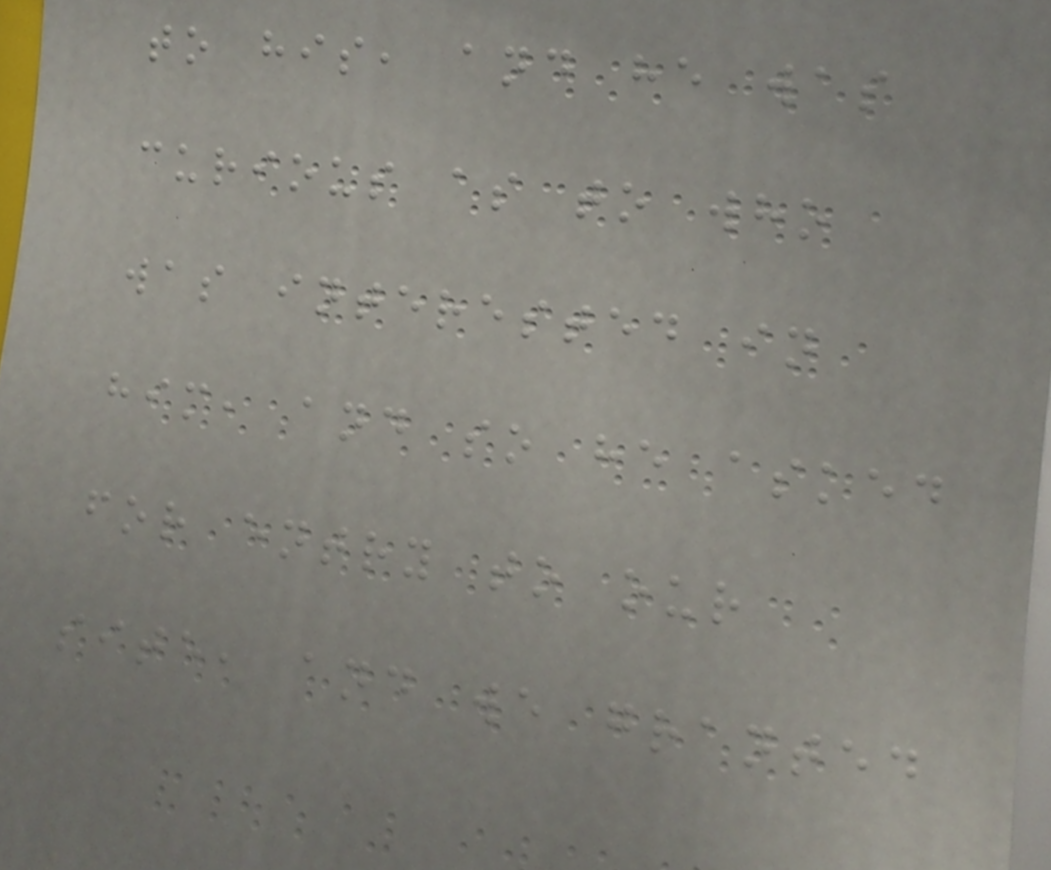to his, and he was
curious as to who
was interested in
him, and so he asked
for entry to our
site, and we granted
